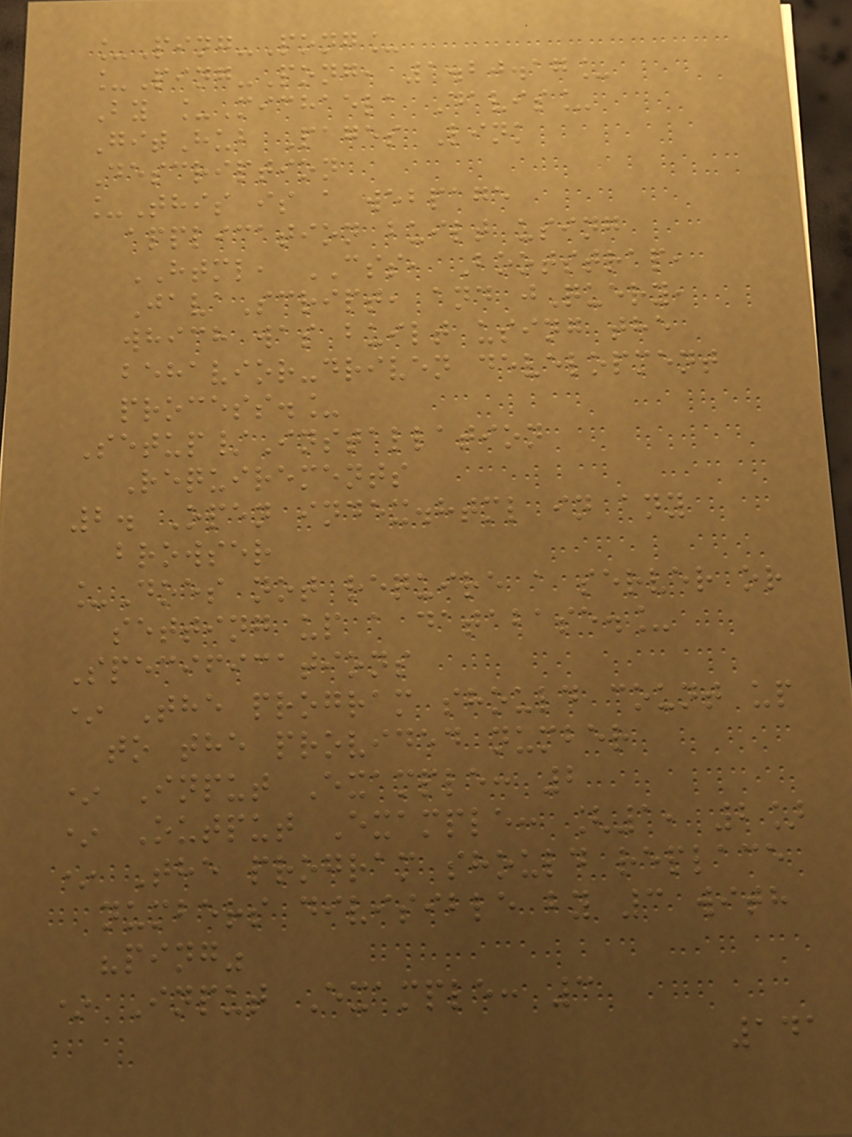_Ping-Pong_
_Ping-Pong, 1.20.17_
By _Michaela Davis_
GitHub Pages Link
Description
_This is a webpage
application built using
HTML, CSS, Bootstrap,
JavaScript, and jQuery,
which was built using the
behavior-driven development
process._
Setup/Installation
Requirements
2. Open index.html in any
browser
_Does not require a server or
setting up a database._
Specifications
* The program should count up
to the provided number
* Input Example: 2
* Output Example: [1, 2]
* The program should replace
numbers divisible by 3 with
"ping"
* Input Example: 3
141
